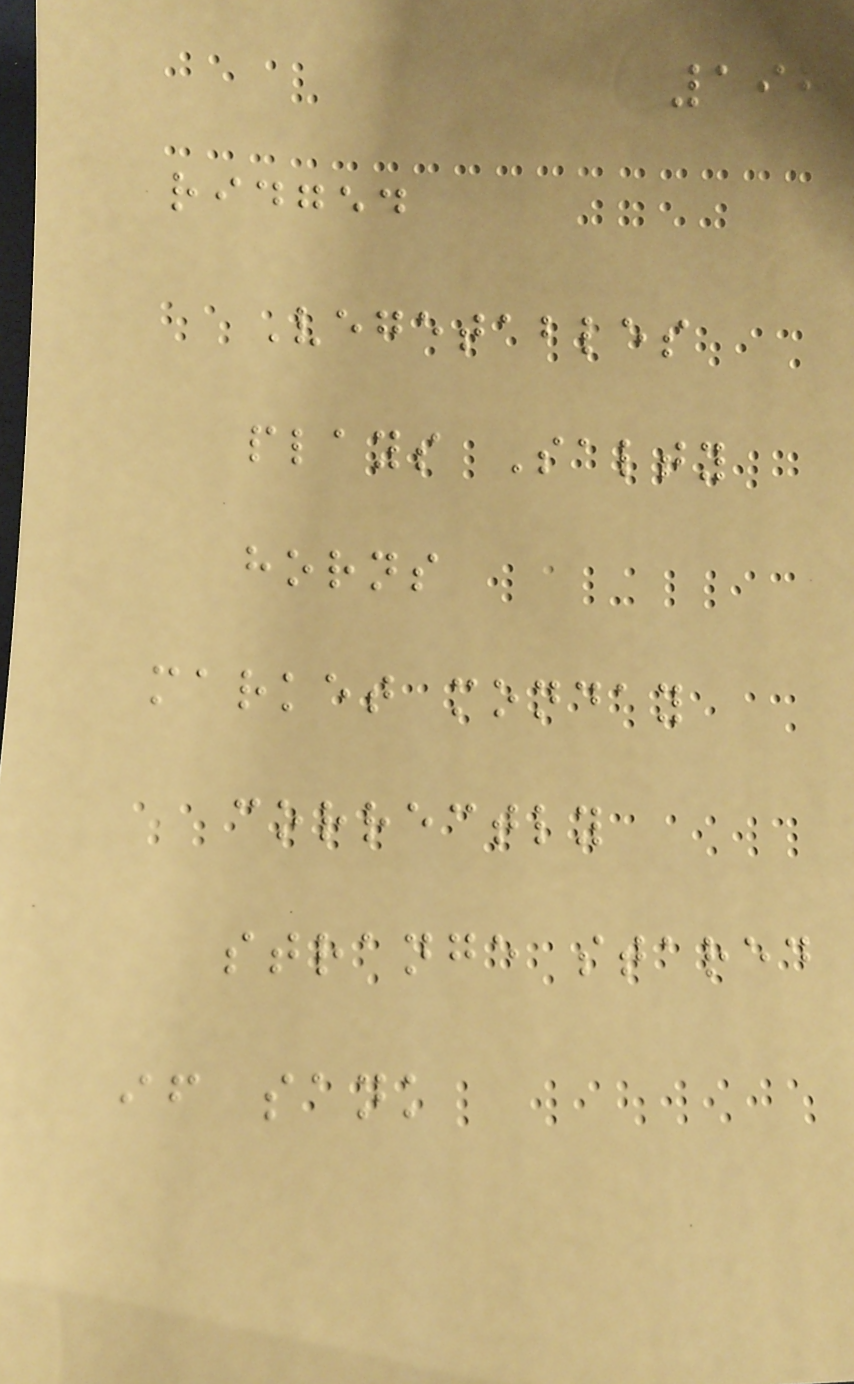197
ridged
Vegetables
plays Salty
horns
market monday
correctly
strange stared
if sank
